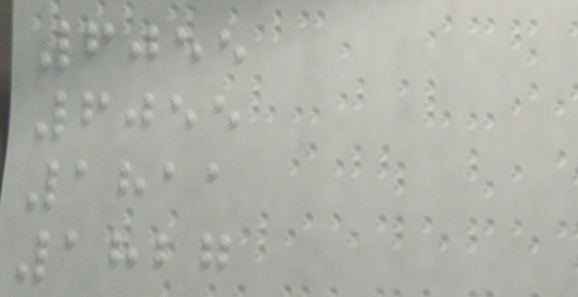6055
6055
1811
1827
